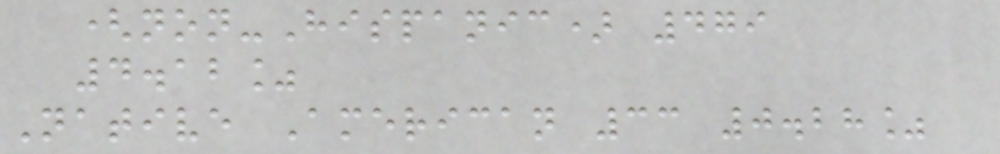(non-Hispanic) 479
4.12%
Native American 33 0.28%
